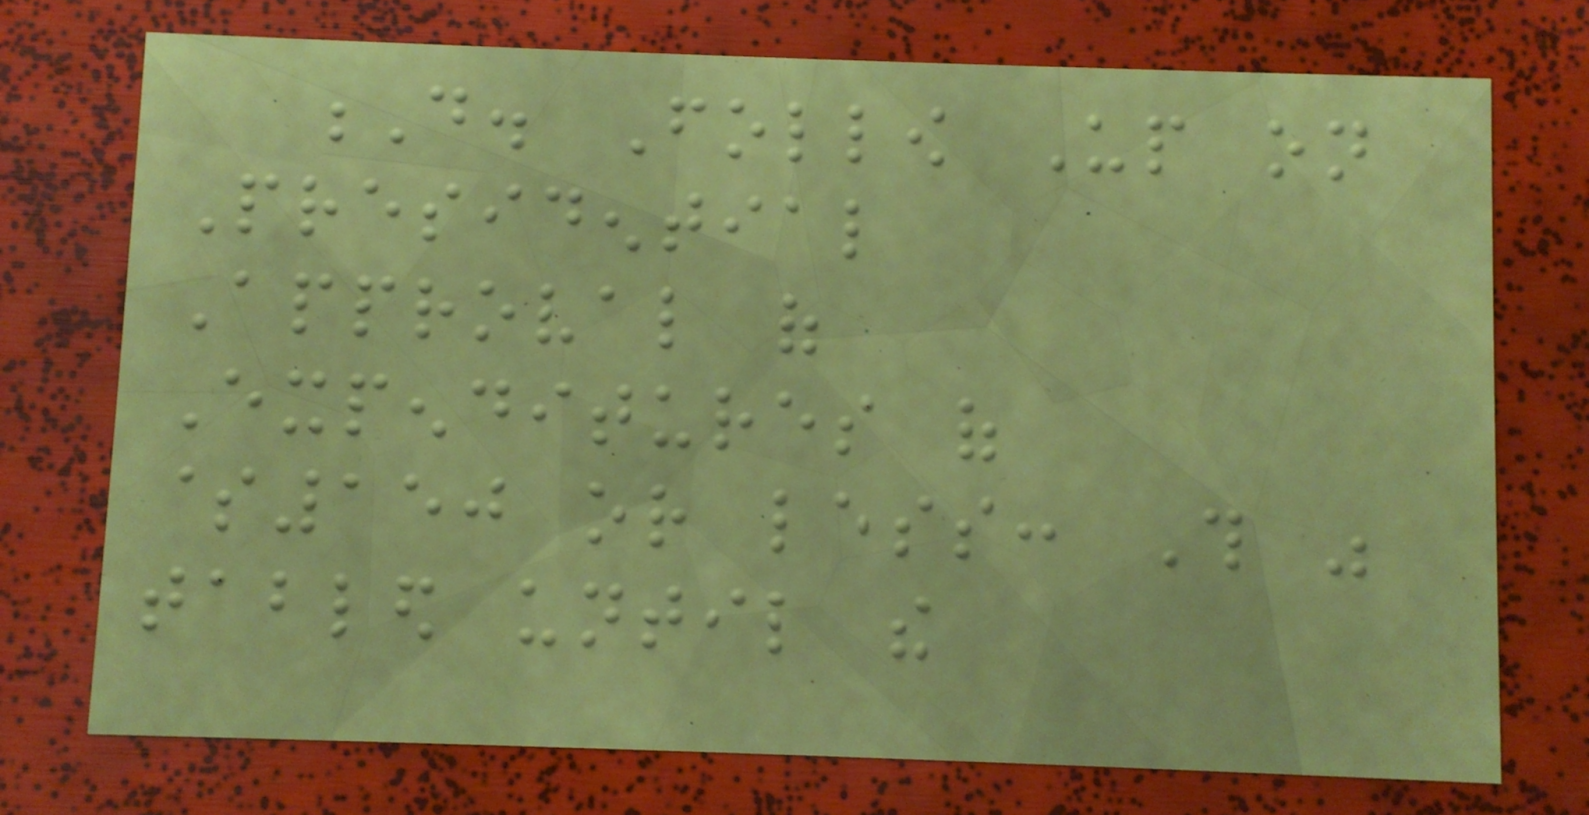D. Follow Up on
Presidential
Approval of
Expenditures of
$150 or less: This was
tabled until the
